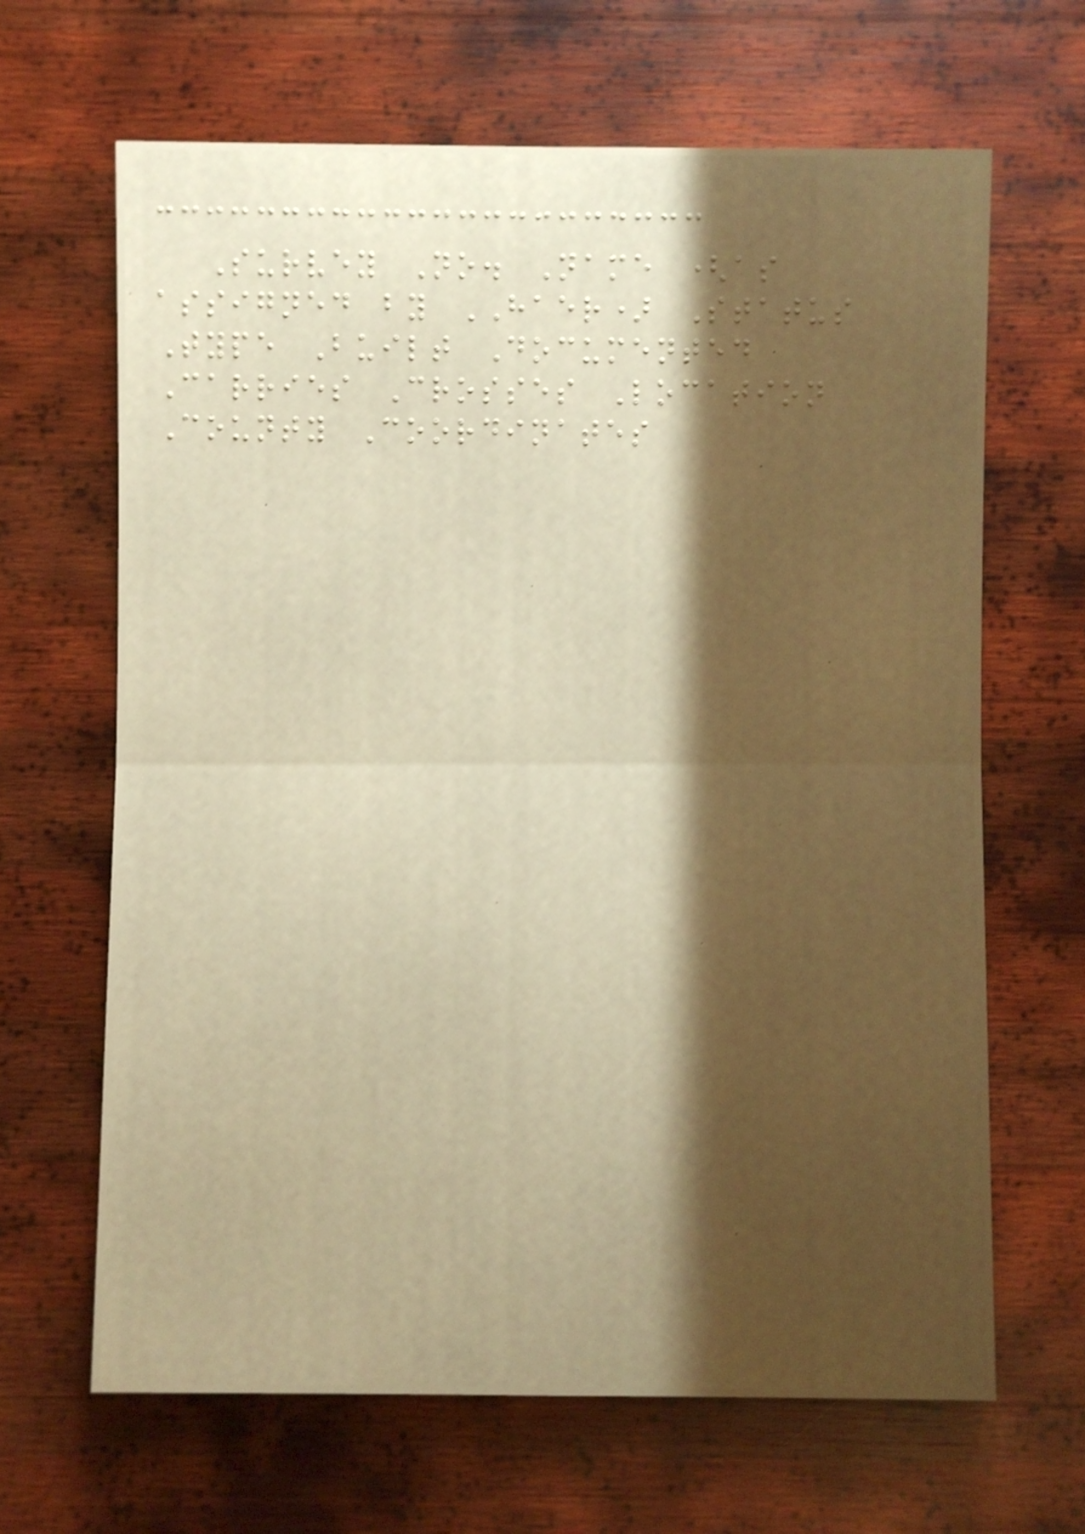Survey No. Name (as
assigned by HAER) Status
Type Built Documented
Carries Crosses Location
County Coordinates
